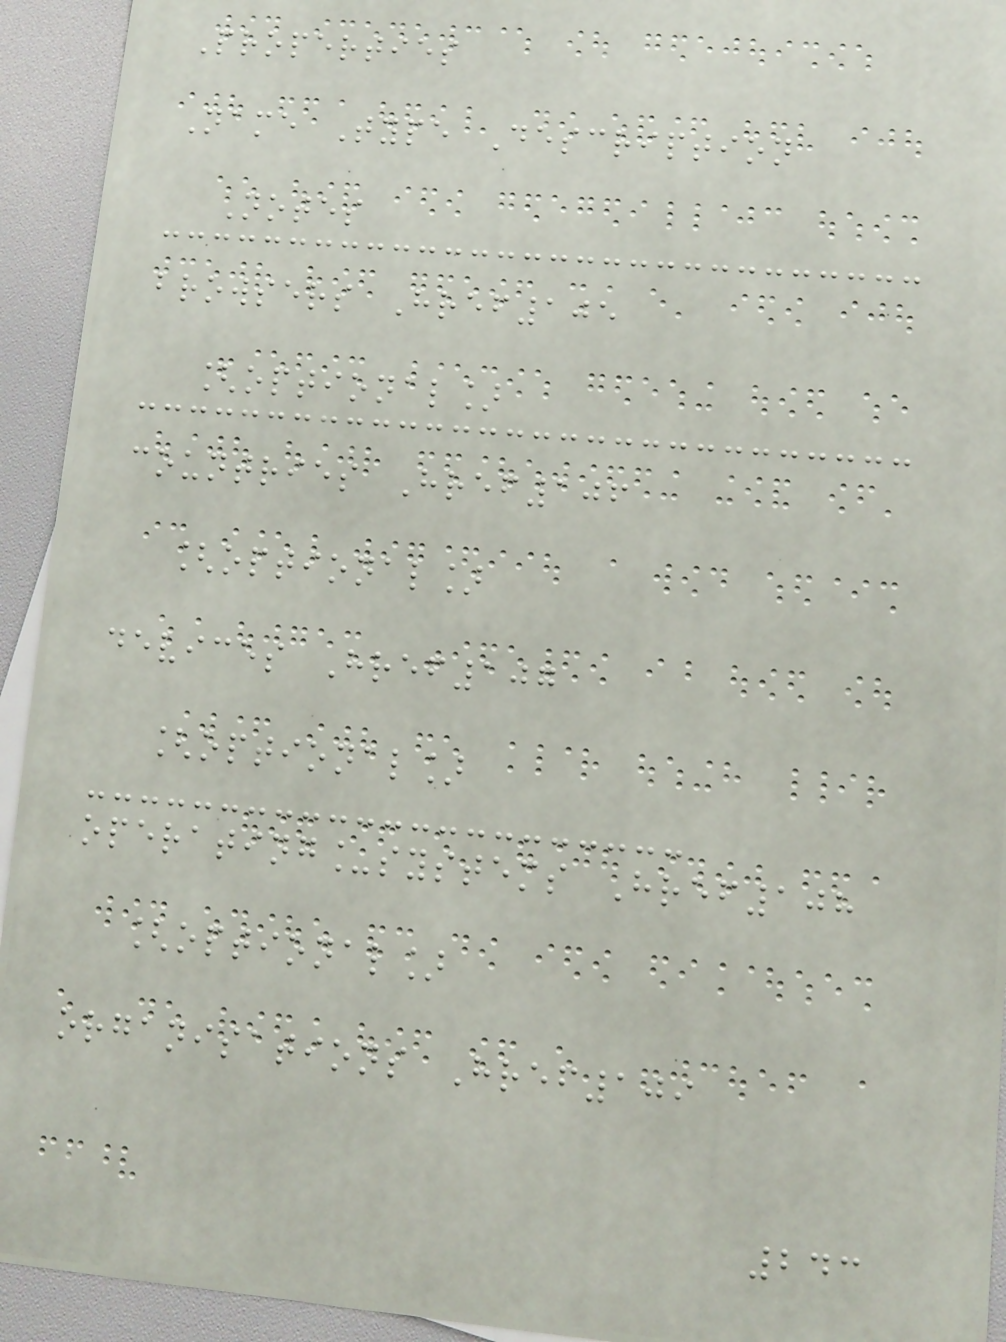Properties
Name Type Description
Notes
browsers Href105
[optional]
countries Href106
[optional]
devices Href107
[optional]
operating_systems Href108
[optional]
organisations Href109
243
